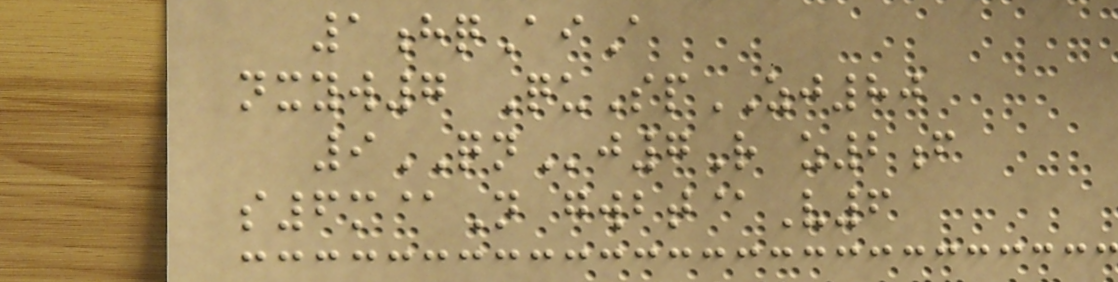1hqAiA
nxyw7 QuSpZJ80
9QNj7R z2f
s6m@N gwbt@V6
